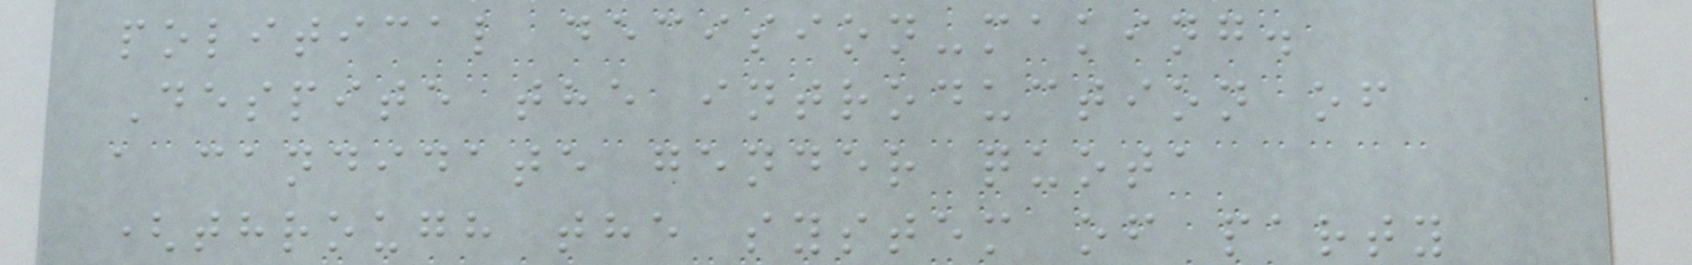political decision-making.
Despite the introduction of
a candidate gender quota
(through the system of party
